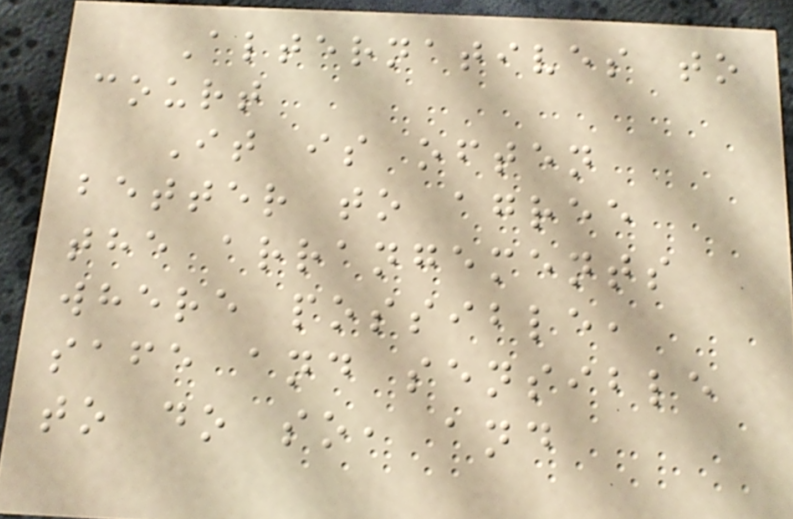Alternatives to
court
It is often
better to agree
the arrangements
where possible,
safe and sensible
to do so, and
